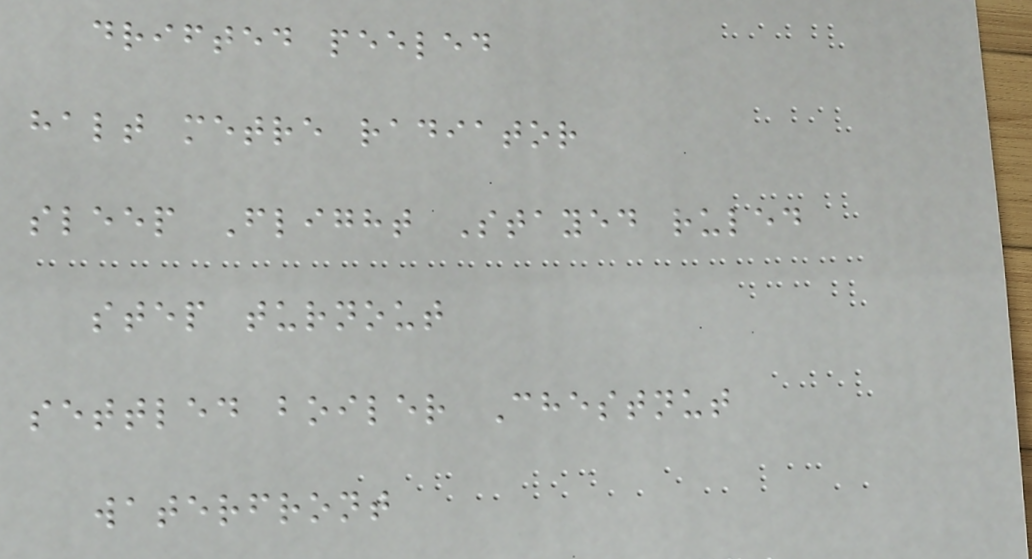drifted peeled
halt metre radiator
sleep Flight Stayed ruled
step turnout
settled boiler Chestnut
waterfront
